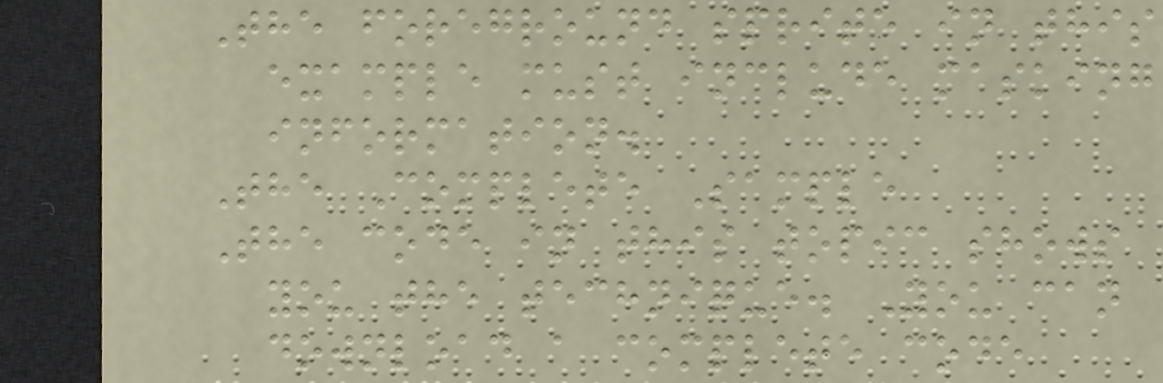The foreground sprite in this
example must include masking
information.
The Complete Sample
The code in this topic shows
you the technique. You can
download a complete code
